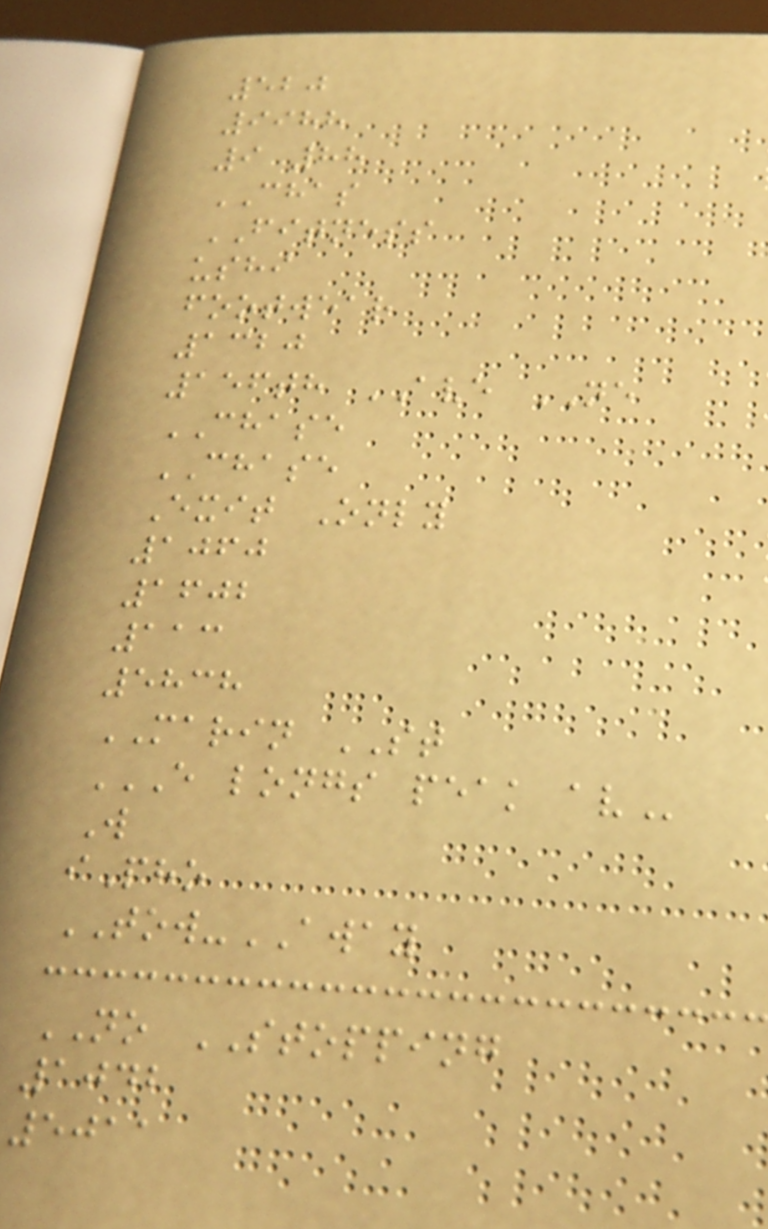520
9988
9 88
CHAS
FITNESS
ushi
footwear
1320
156th AVE NE
CHASE
CHASE
Exit Only
1060
1602
113
5838
MARIN ST
E LONGS PEAK AV
W
iPho
TOW-AWAY
NO STOPPING
1042
5011
